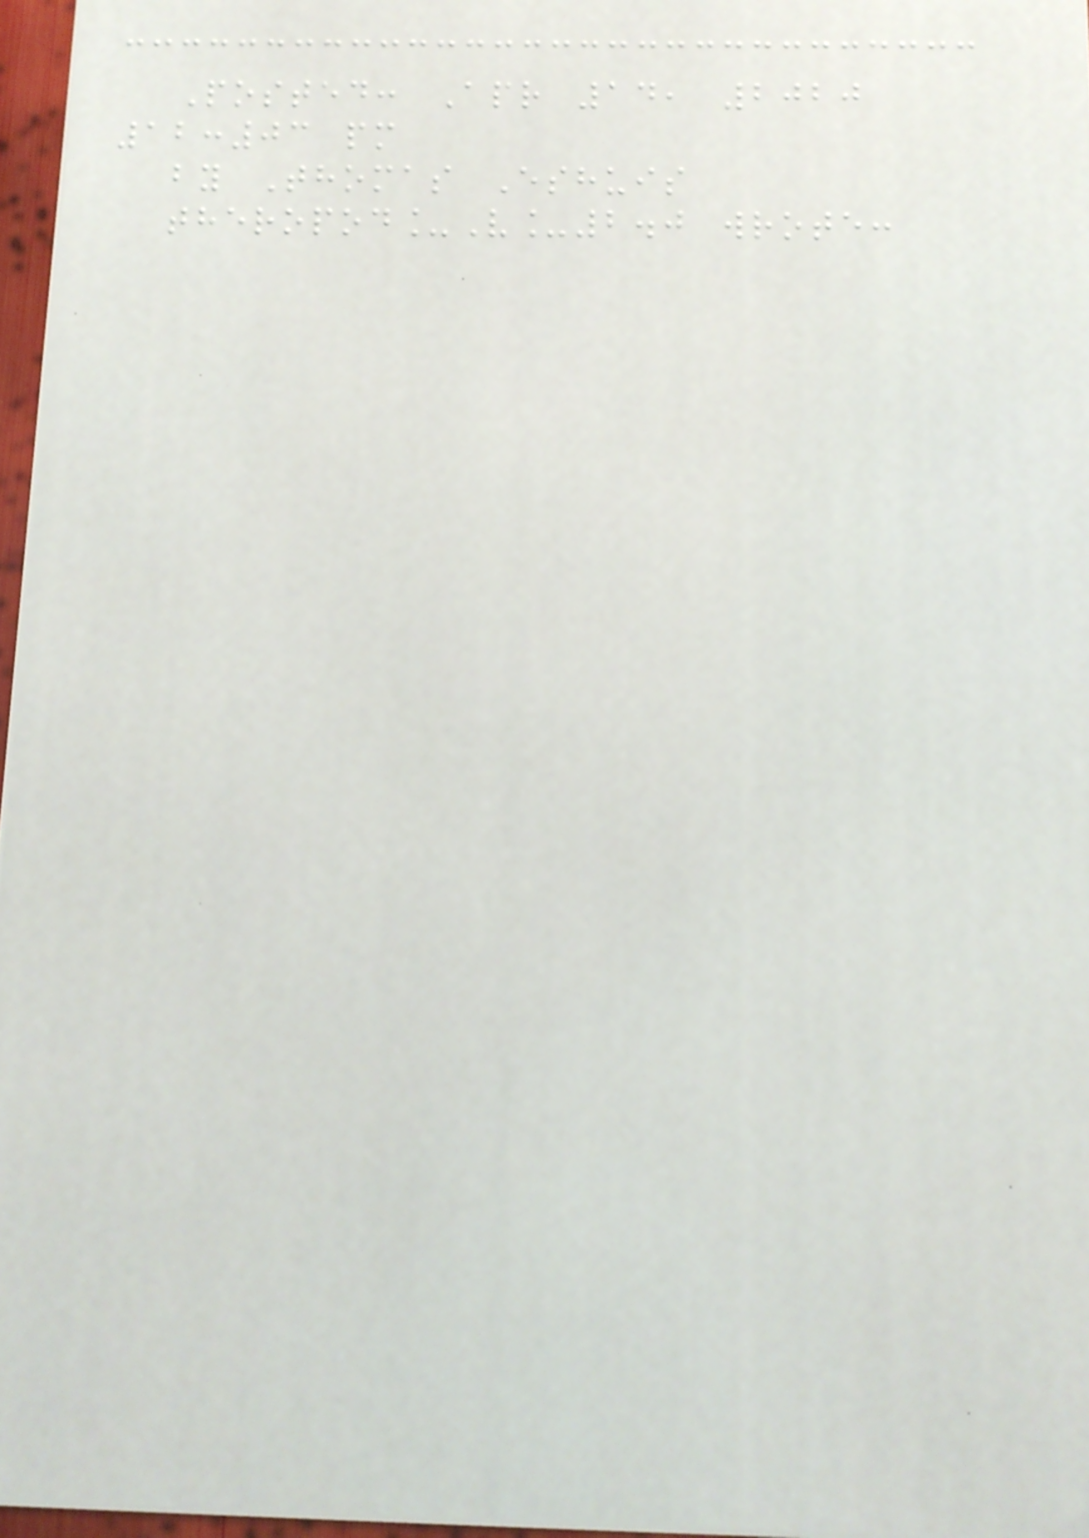Posted: Apr 14, 2020
12:03 pm
by Thomas Eshuis
theropod_V_2.0 wrote:
